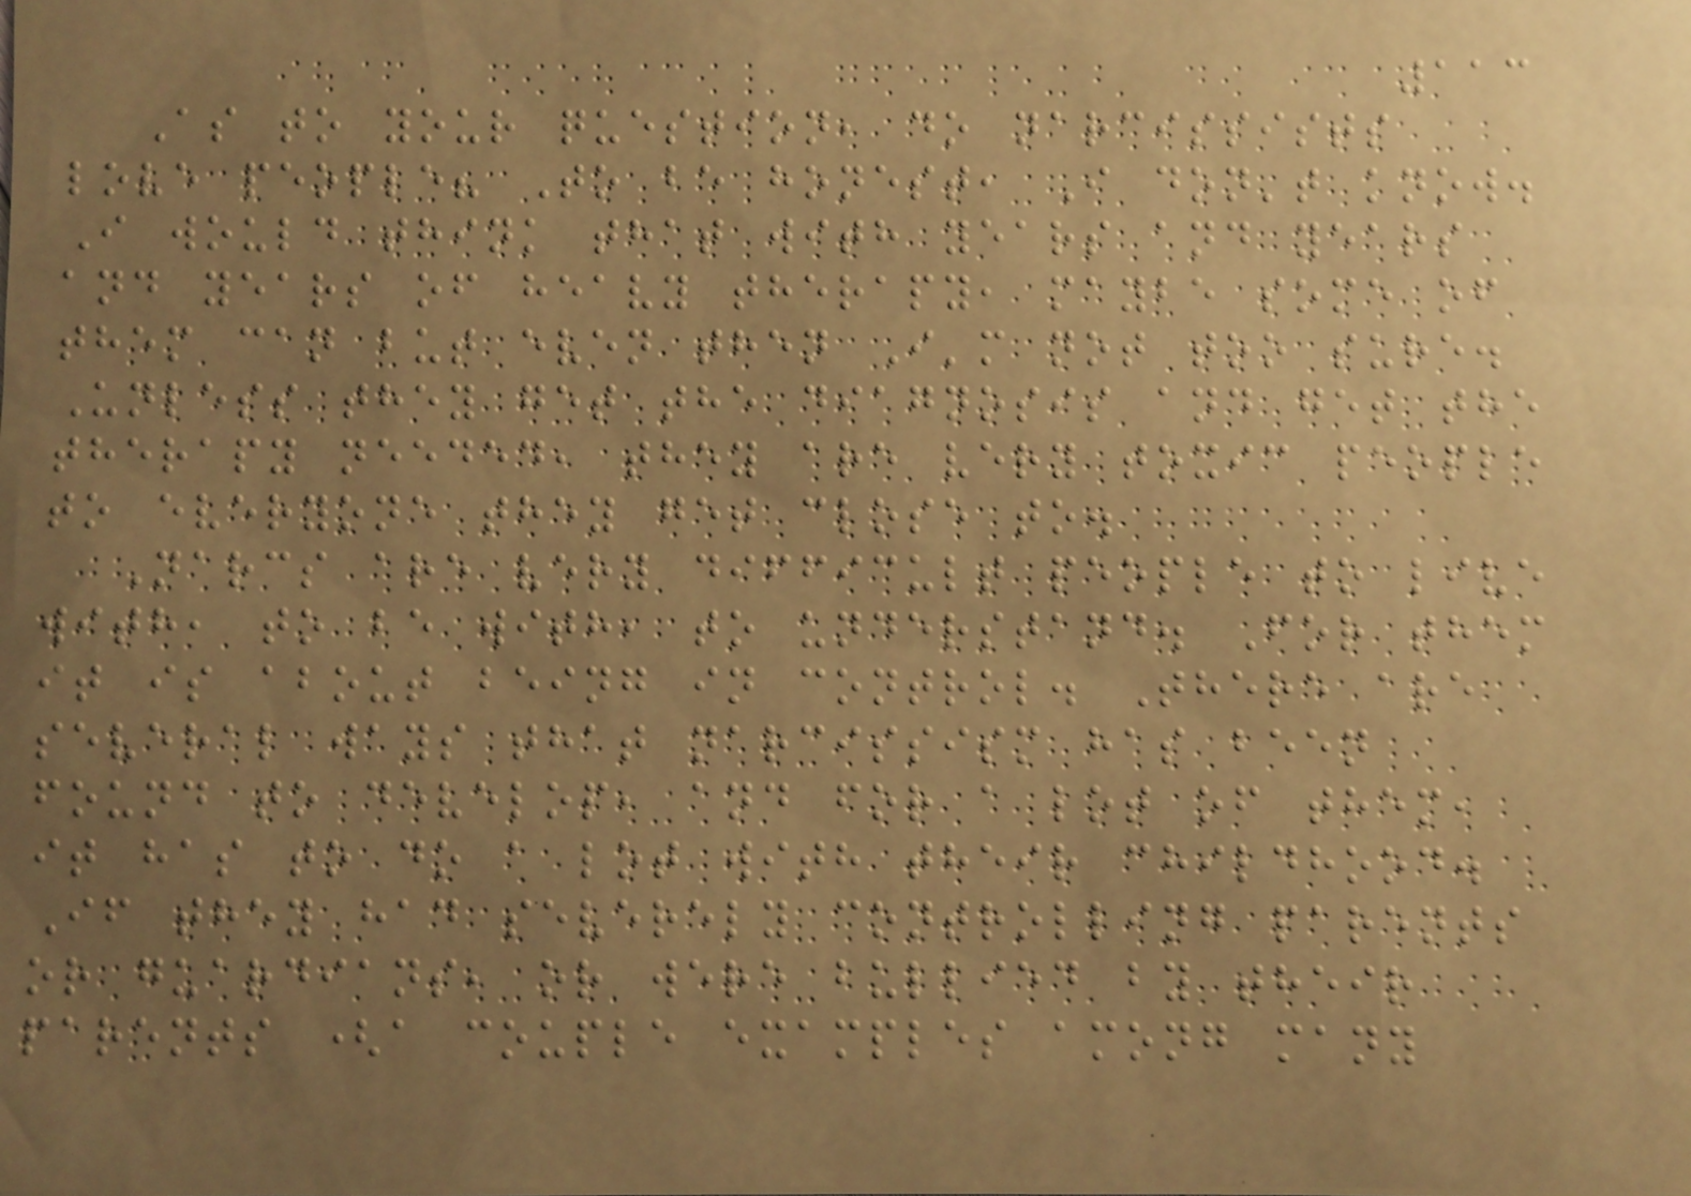113
As to your question, do narcissists
love people? To be honest, I don't know.
I would think that with years and years
and years of heavy therapy, maybe some of
them can but even then I'm not too sure.
Unless they get the diagnosis and get the
therapy needed, they are very toxic people
to everyone they get close to.
Narcs are very difficult people to live
with, to be with, to understand. For them
it is about being in control. There are
several ways that narcissism has been
found to develop, and for a lot of them,
it has to do a lot with their childhood.
If they had severely controlling parents
or guardians, or were bullied by their
parents (a couple examples among many
